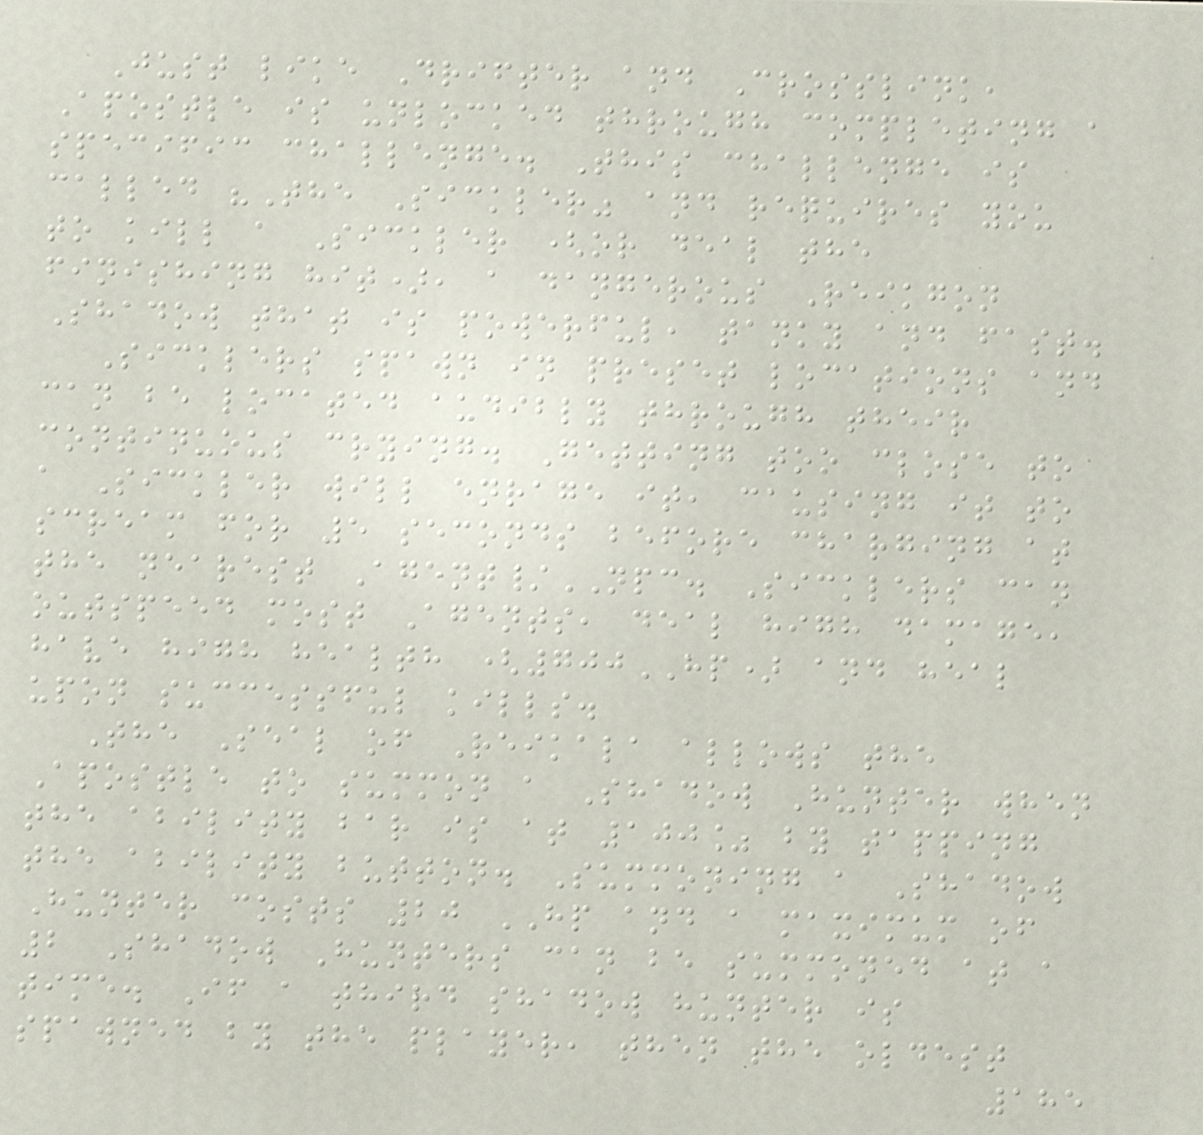Just like Drifter and Crosslink,
Apostle is unlocked through completing a
specific challenge. This challenge is
called "The Sickler" and requires you
to kill a Sickler (or deal the
finishing hit), a dangerous Reikgon
Shadow that is powerful, tanky and fast.
Sicklers spawn in preset locations and
can be located audibly through their
continuous crying. Getting too close to
a Sickler will enrage it, causing it to
scream for 5 seconds before charging at
the nearest Agent/NPC. Sicklers can
outspeed most Agents, deal high damage,
have high health (700HP) and heal
upon successful kills.
The Seal of Reikala allows the
Apostle to summon a Shadow Hunter when
the ability bar is at 100% by tapping
the ability button. Summoning a Shadow
Hunter costs 20 HP and a maximum of
2 Shadow Hunters can be summoned at a
time. If a third shadow hunter is
spawned by the player, then the oldest
185
